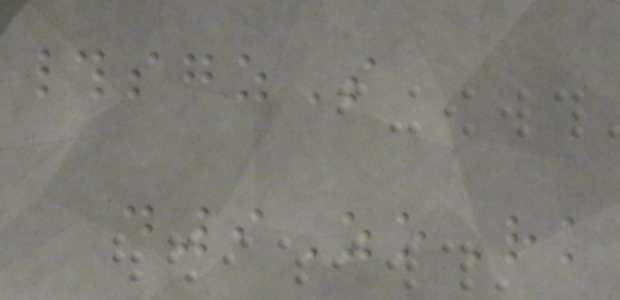#sgzS
d9ZoRk
